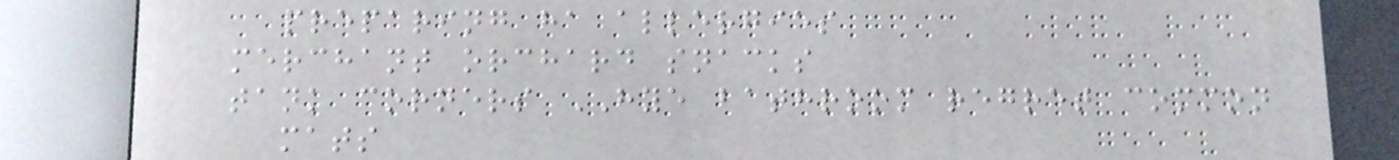preparing ha allergies
merchant orchard snacks
tank corners HYE bathroom regret common
mats
